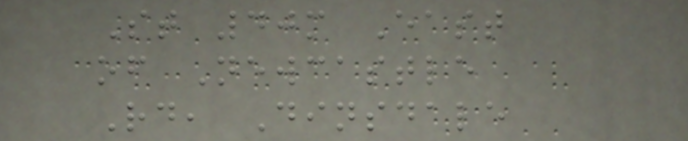St 40m East
of Newcastle
Rd, Dinsdale
